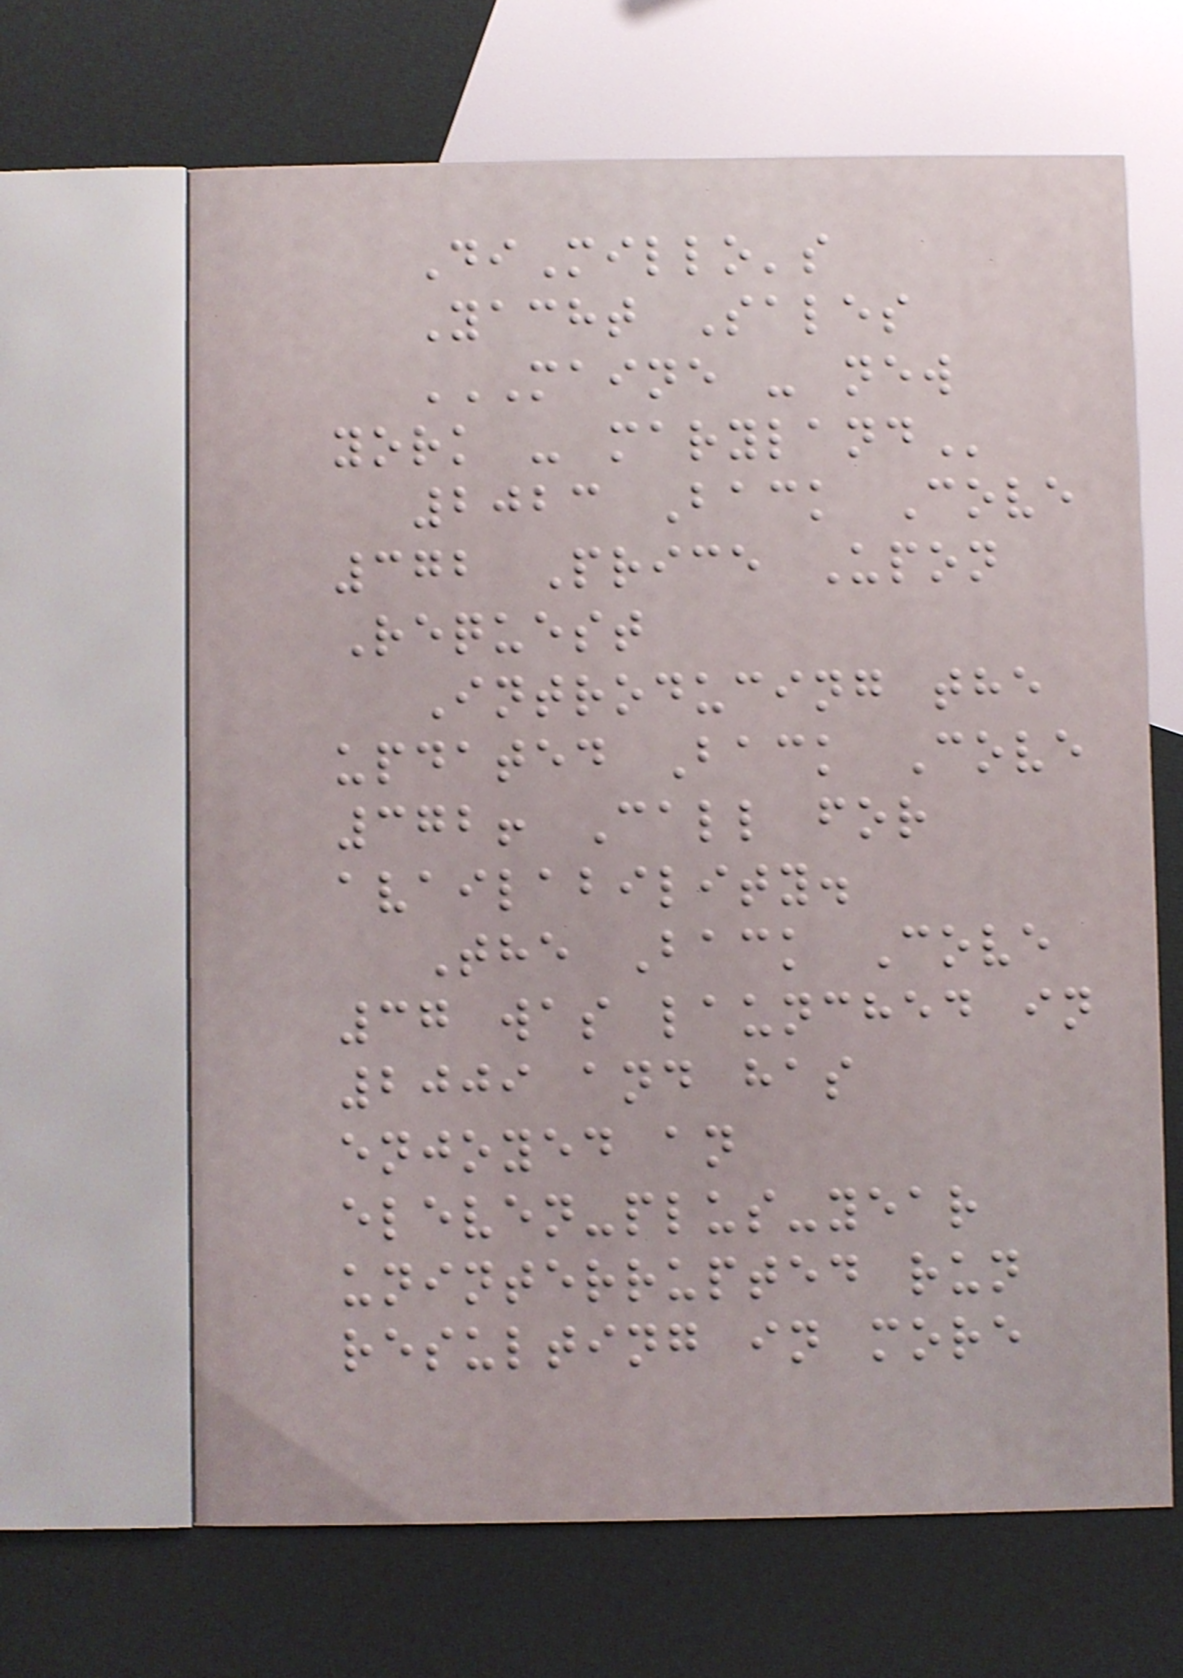DiMillo's
Yacht Sales
MAINE - NEW
YORK - MARYLAND
2023 Back Cove
372 Price Upon
Request
Introducing the
updated Back Cove
372! Call for
availability.
The Back Cove
37 was launched in
2009 and has
enjoyed an
eleven-plus-year
uninterrupted run
resulting in more
